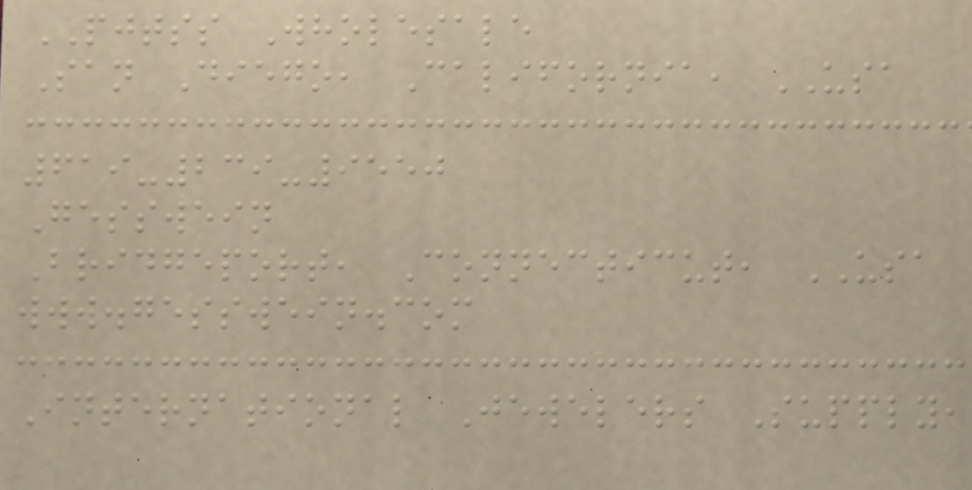PJTSS Wholesale
San Diego, California, USA
619-239-9550
Gesswein
Bridgeport, Connecticut, USA
www.gesswein.com
International Jewelers Supply,
